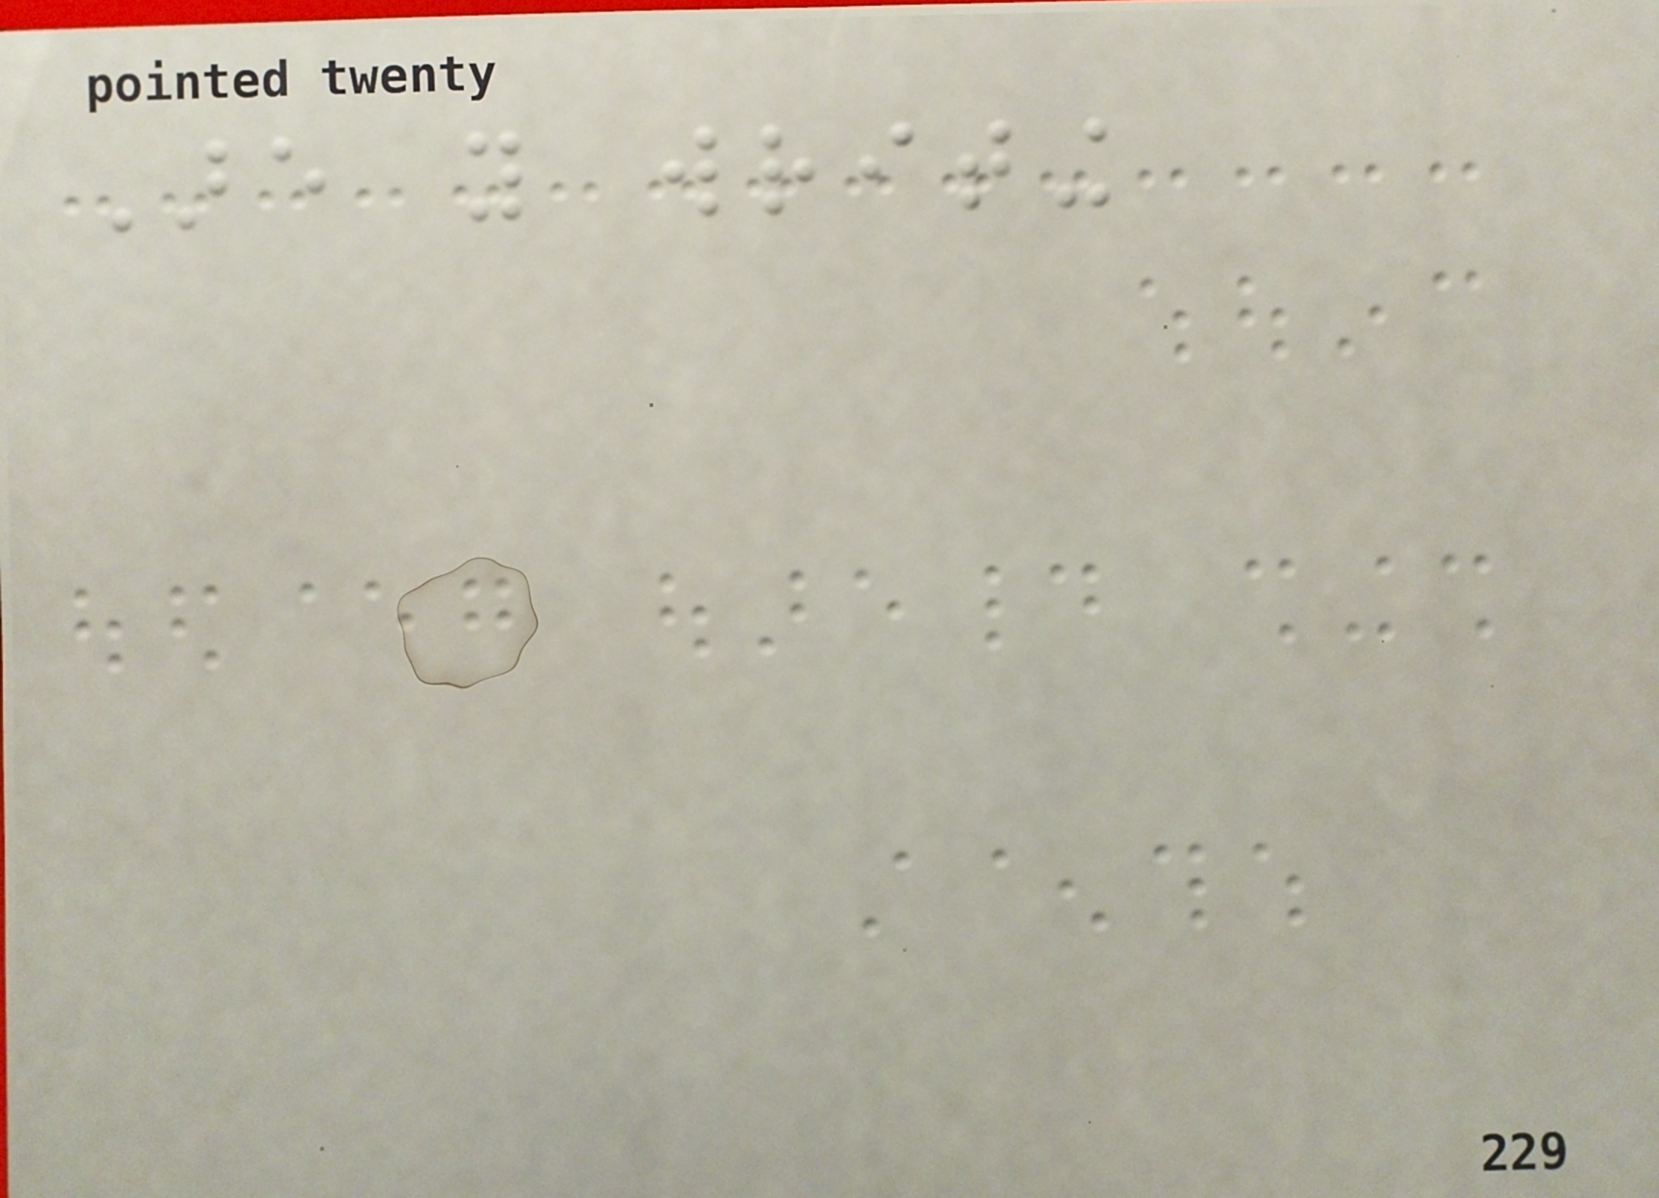Are you writing
